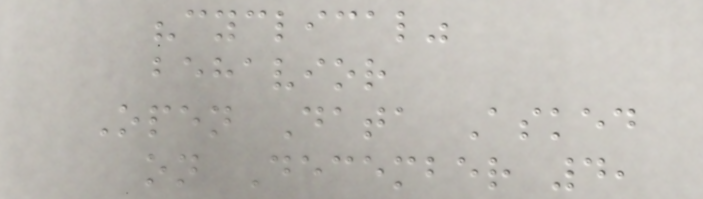"cyclical"
behavior
Open Data Asked
on December 4,
